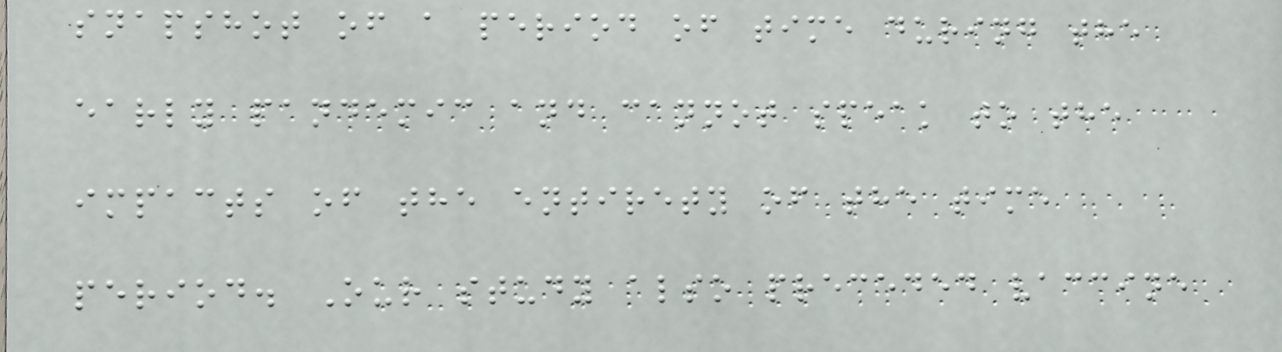snapshot of a period of time during the
early pandemic and cannot speak to the
impacts of the entirety of the time
period. Our study also preceded vaccine
